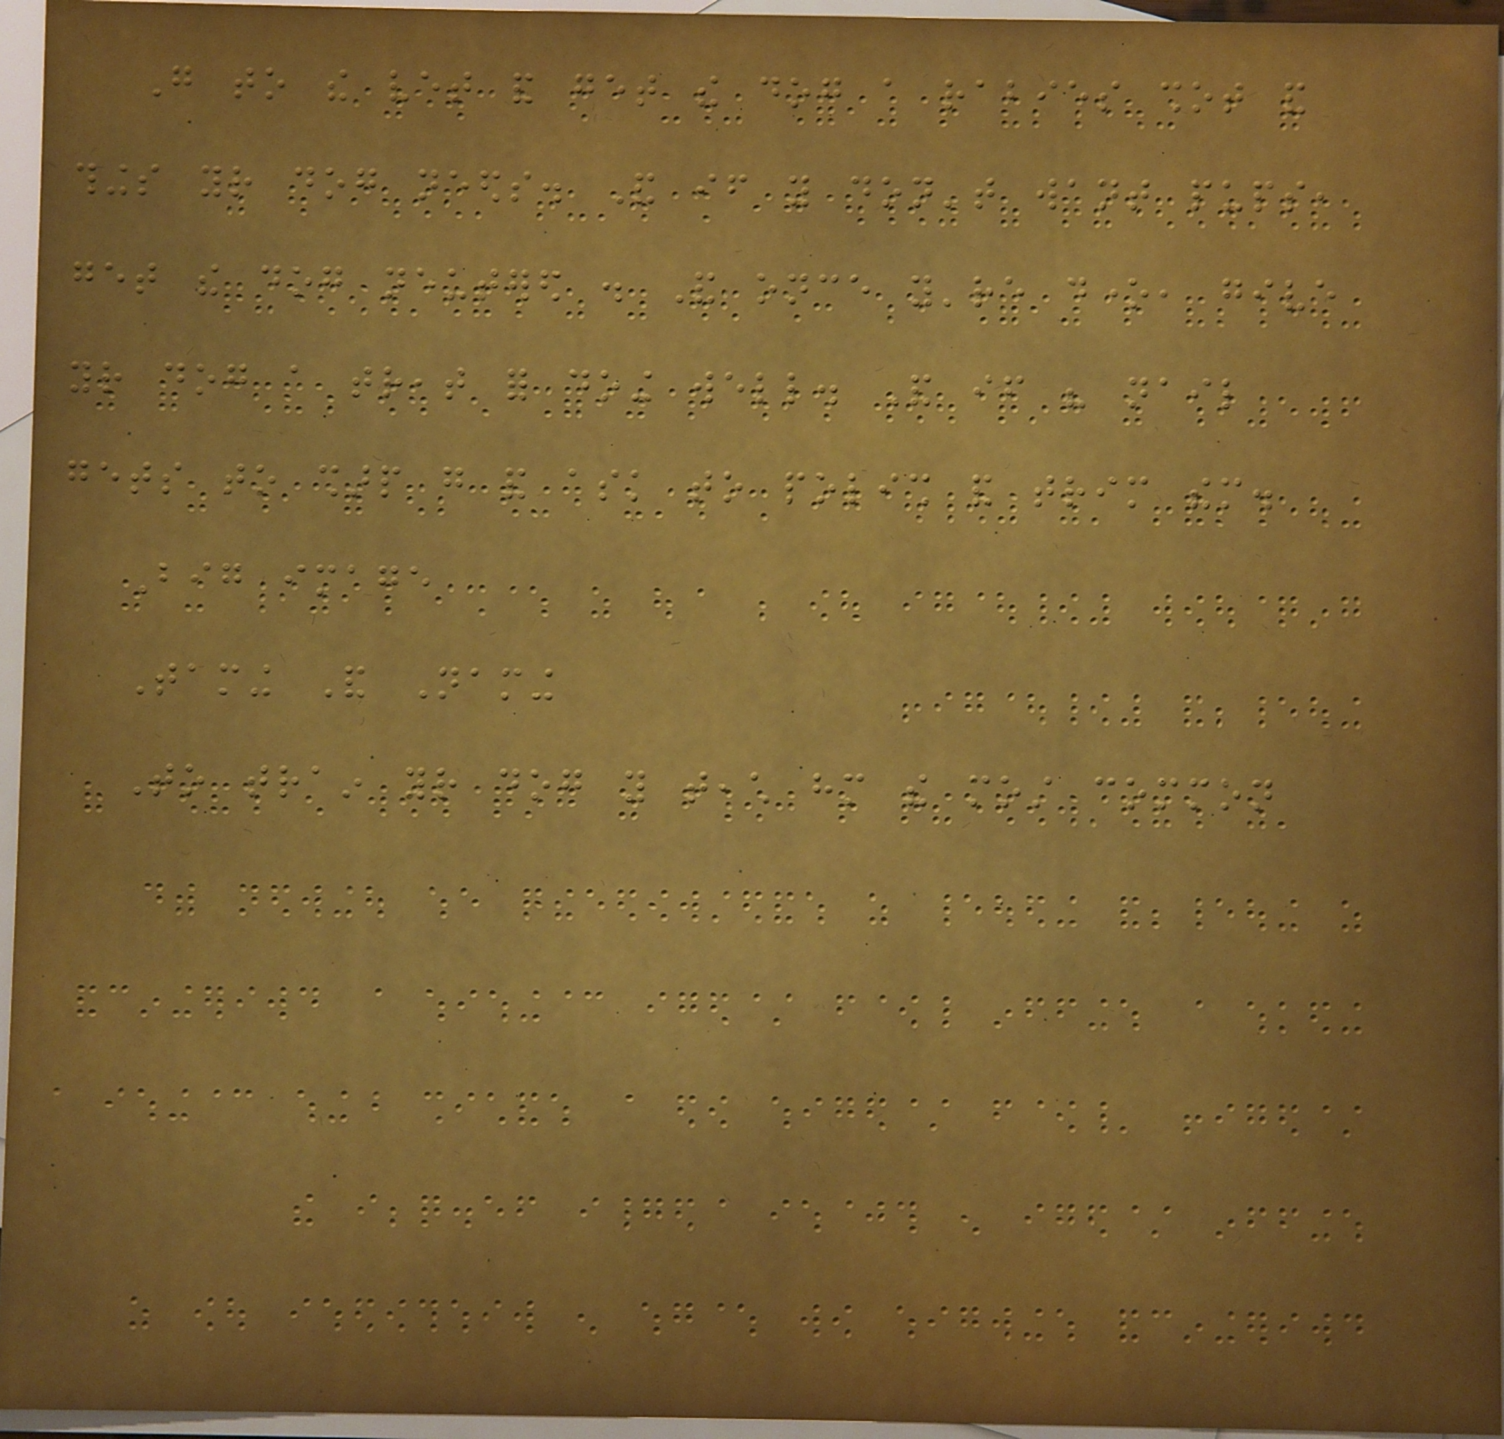Go to the vet and get the dog a rabies shot and
things your dog needs. And if you don't want pups,
get the dog neutered . And once you're done, give
your dog a treat for doing well. And if his nail
gets to sharp go and ask to polish and trim them.
Big image
Taming And Naming
To train your dog you teach him the most common
